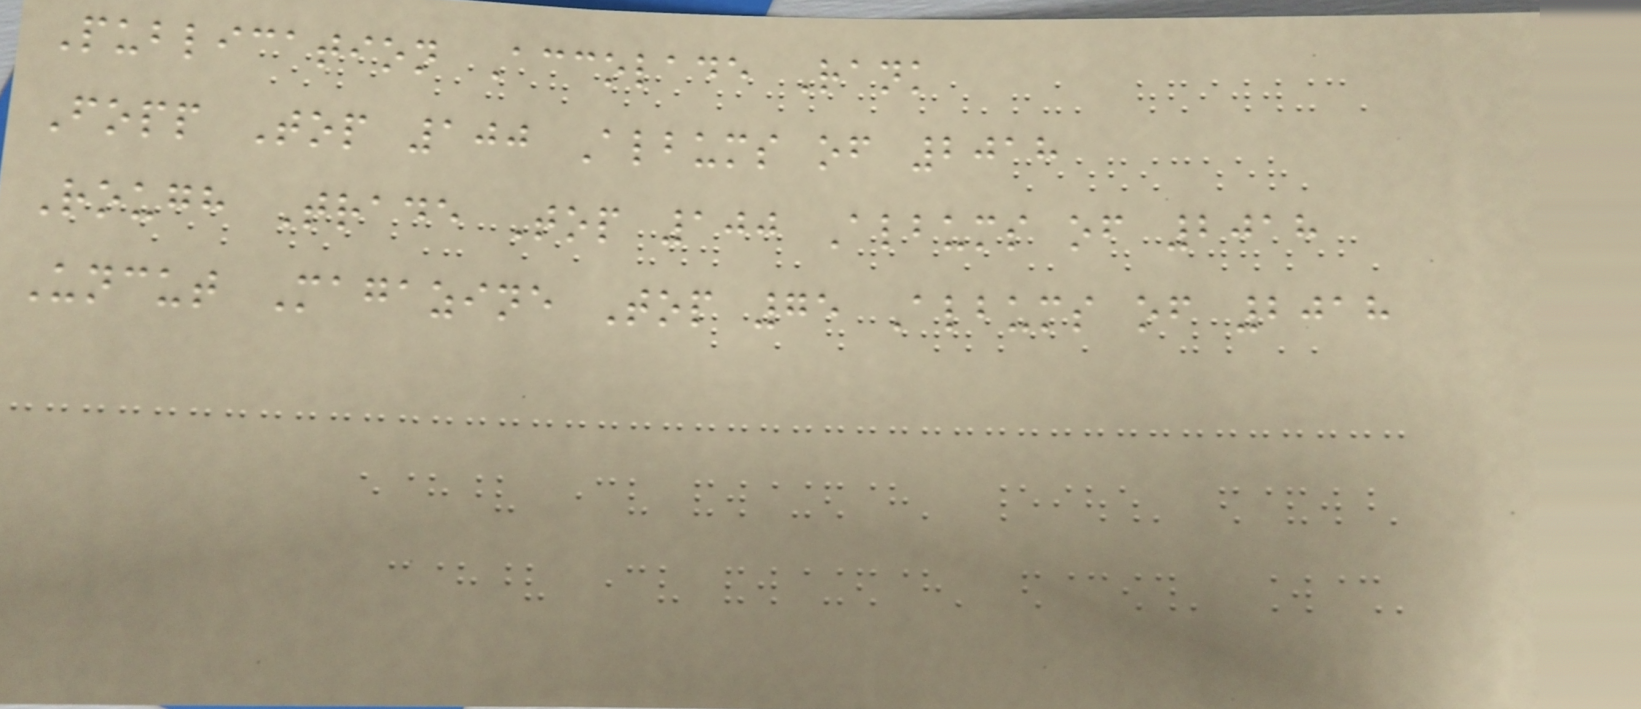Publication Accolade Rank
Fopp Top 100 Albums of 2018
Rough Trade Top 100 Albums of 2018
Uncut Magazine Top 75 Albums of 2018
